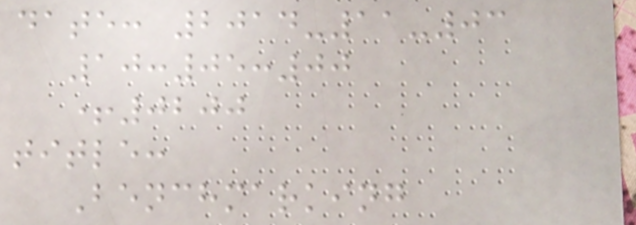date: 2014-11-03
10:05:00
+0200
title:
Benchmarking
